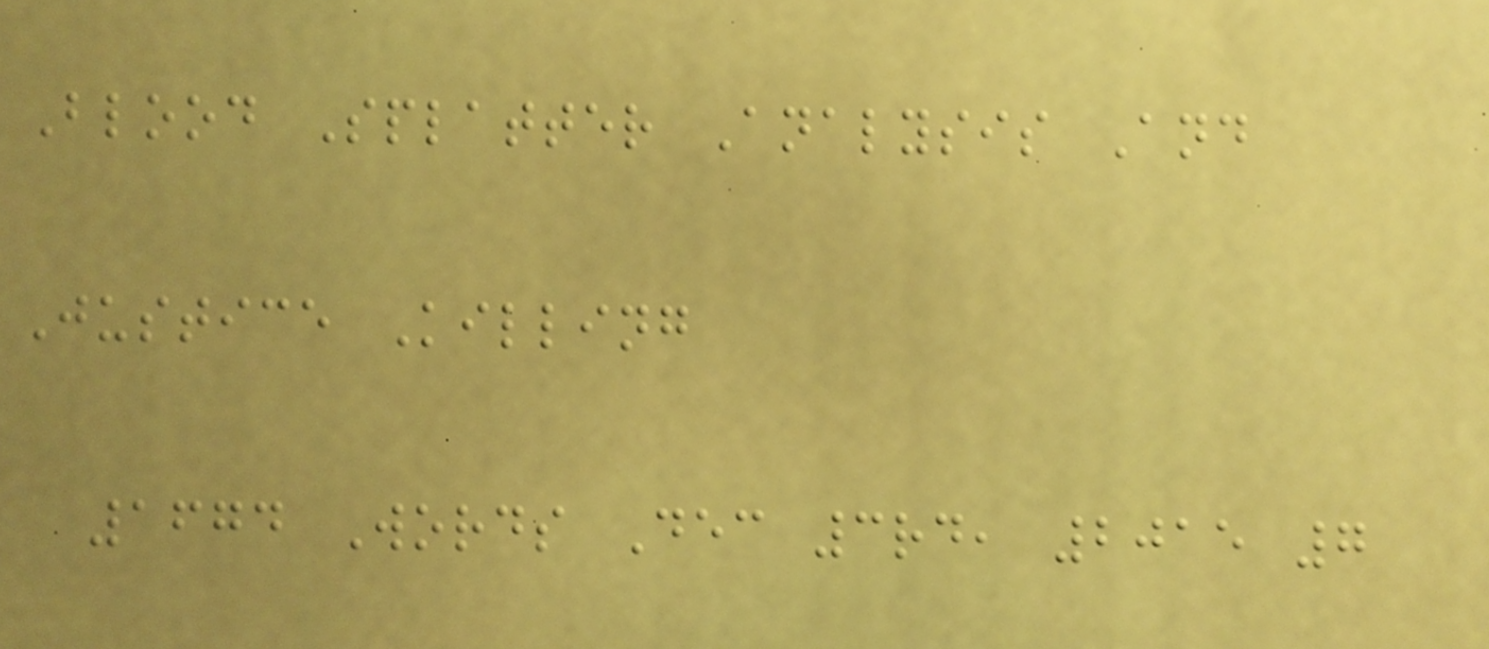Blood Splatter Analysis And
Justice Killing
1674 Words Dec 3rd, 2015 7
